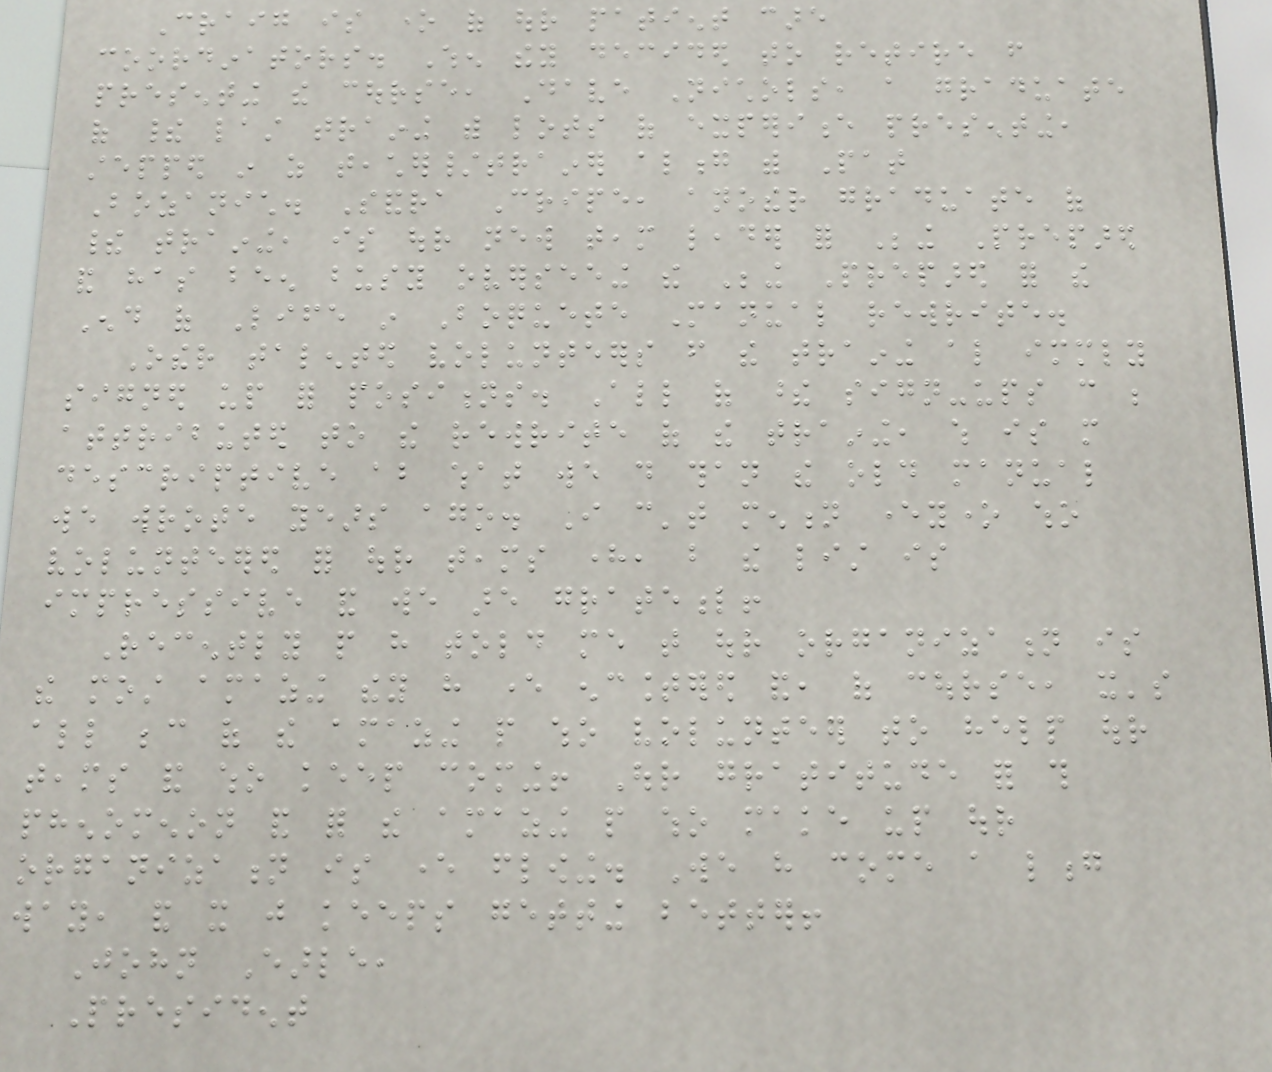Craig is one of our patient care
coordinators. When they decided to retire from
presenting the course, Dave Nichols, a graduate
of their last training with lots of experience presenting,
stepped in as teacher/trainer along with Pat
Bozanich. Sandra Cripe, another graduate of
their training, is our new team leader for Being Prepared
and has been busy overseeing the Being Prepared for the
End of Life in Boquete Manual rewrite.
Other talented volunteers from the training also immediately
signed up for positions. All of these sign-ups can be
attributed to the rewrite of the training, which is more
descriptive about what we do than the old manual
we wrote years ago. I can't mention everyone who
volunteered for our teams here, but the list is
impressive and we are grateful!
Recently people have told me that our organization is
the most amazing they have ever encountered and, of course, it's
all because of the amazing people who volunteer to help our
teams and who keep coming! Our gratitude for this
phenomenon and for the amazing people who make up our
organization is ever flowing. We have come a long
way, and it just keeps getting better!
John Earle,
President
